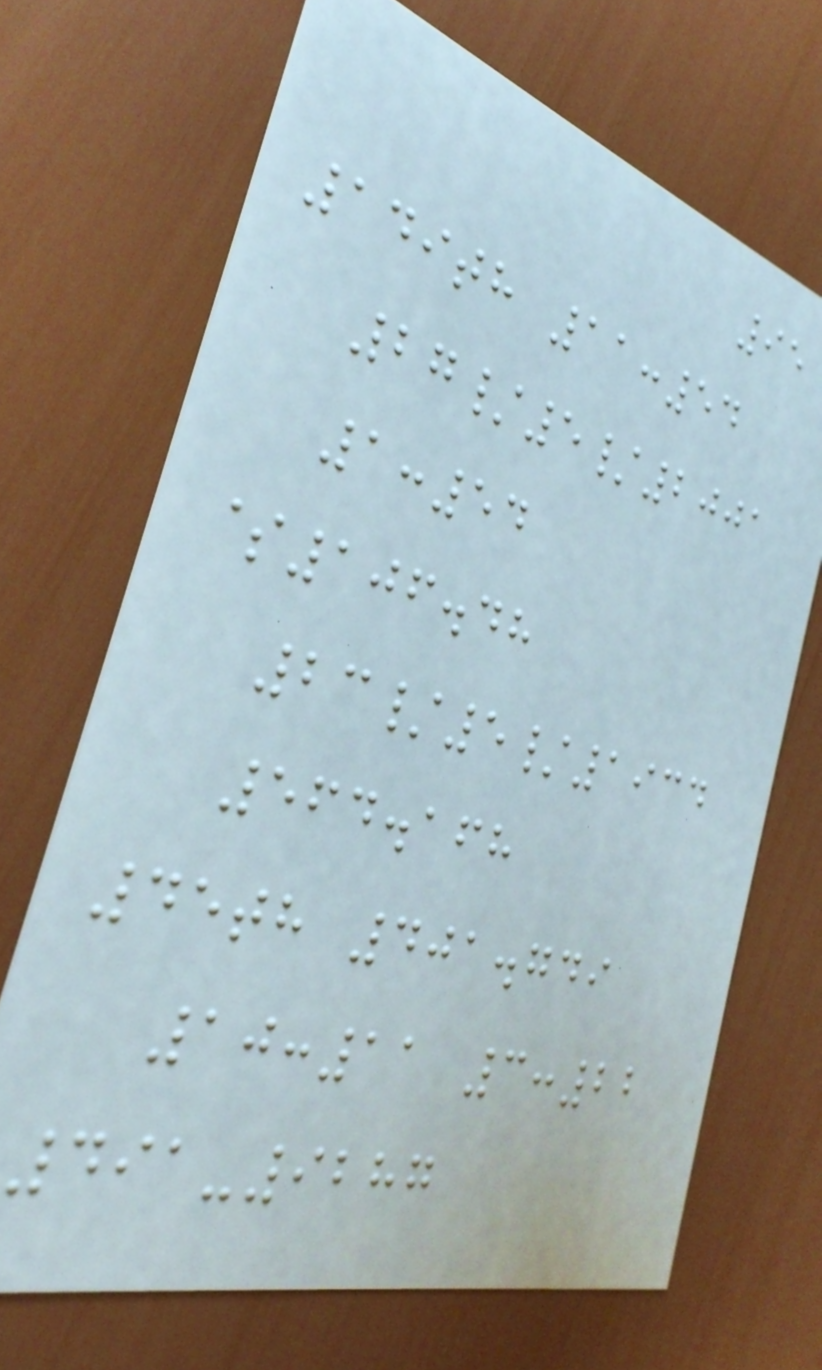95
149th 11:54
27/5/2001
1:54
$106.48
23/5/1934
564.168
45th 401.749
10:11 3:22
491-9287
